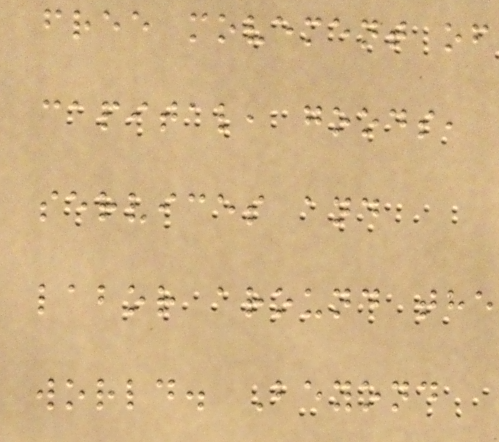free movement of
capital, goods,
services and
labor around the
world. Beyond
